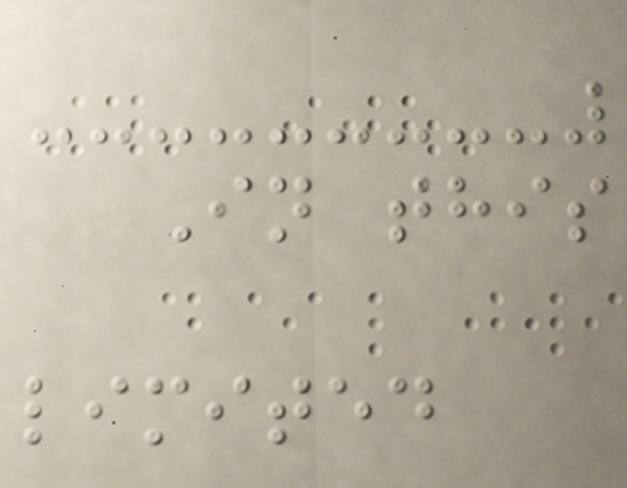In this
limited
